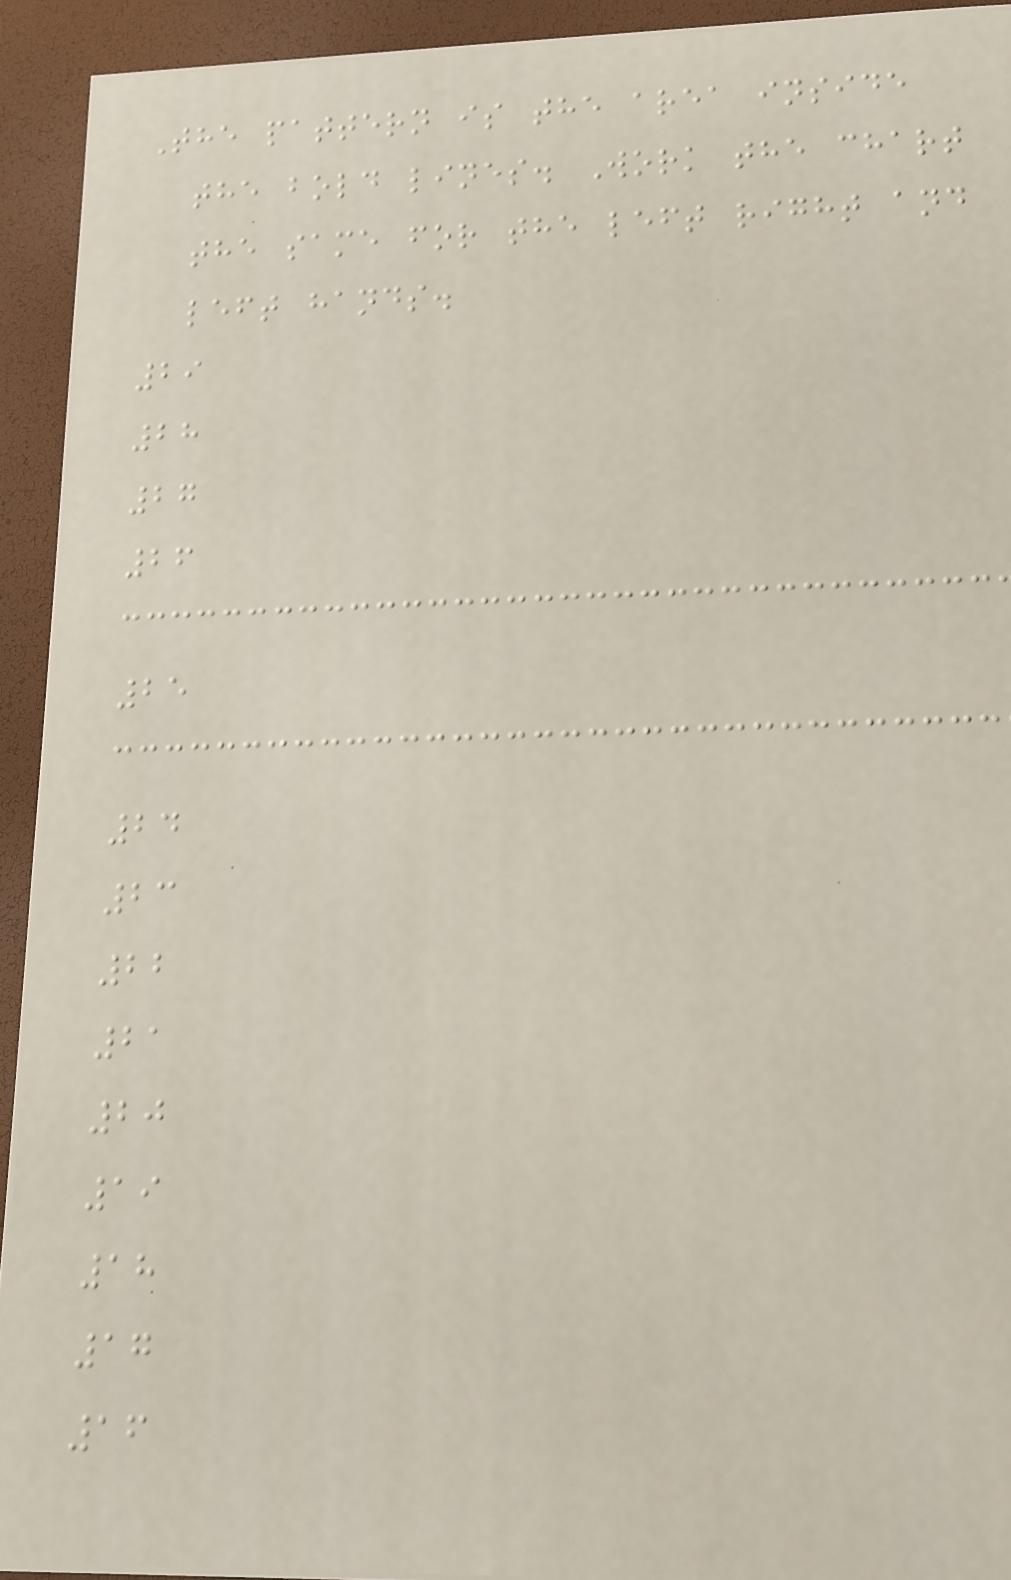The pattern is the area inside
the bold lines. Work the chart
the same for the left right and
left hands.
29
28
27
26
25
24
23
22
21
20
19
18
17
16
